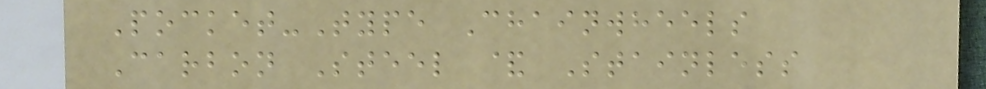Pocket-Type Chainwheels
Carbon Steel & Stainless
